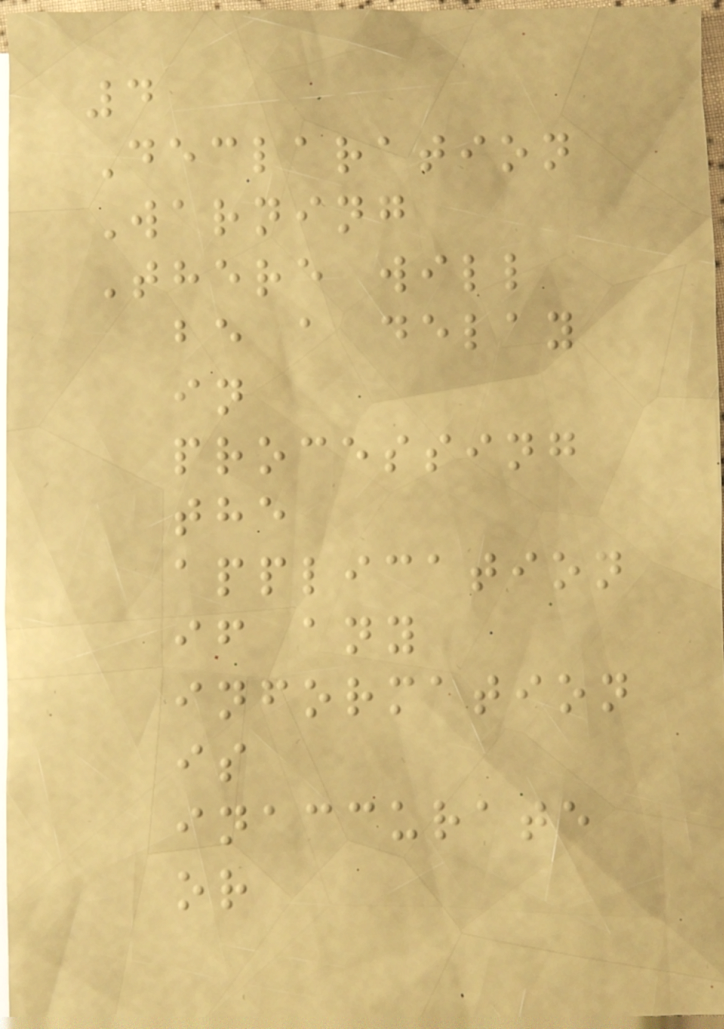4
Declaration
Warning
There will
be a delay
in
processing
the
application
if any
information
is
inaccurate
or
